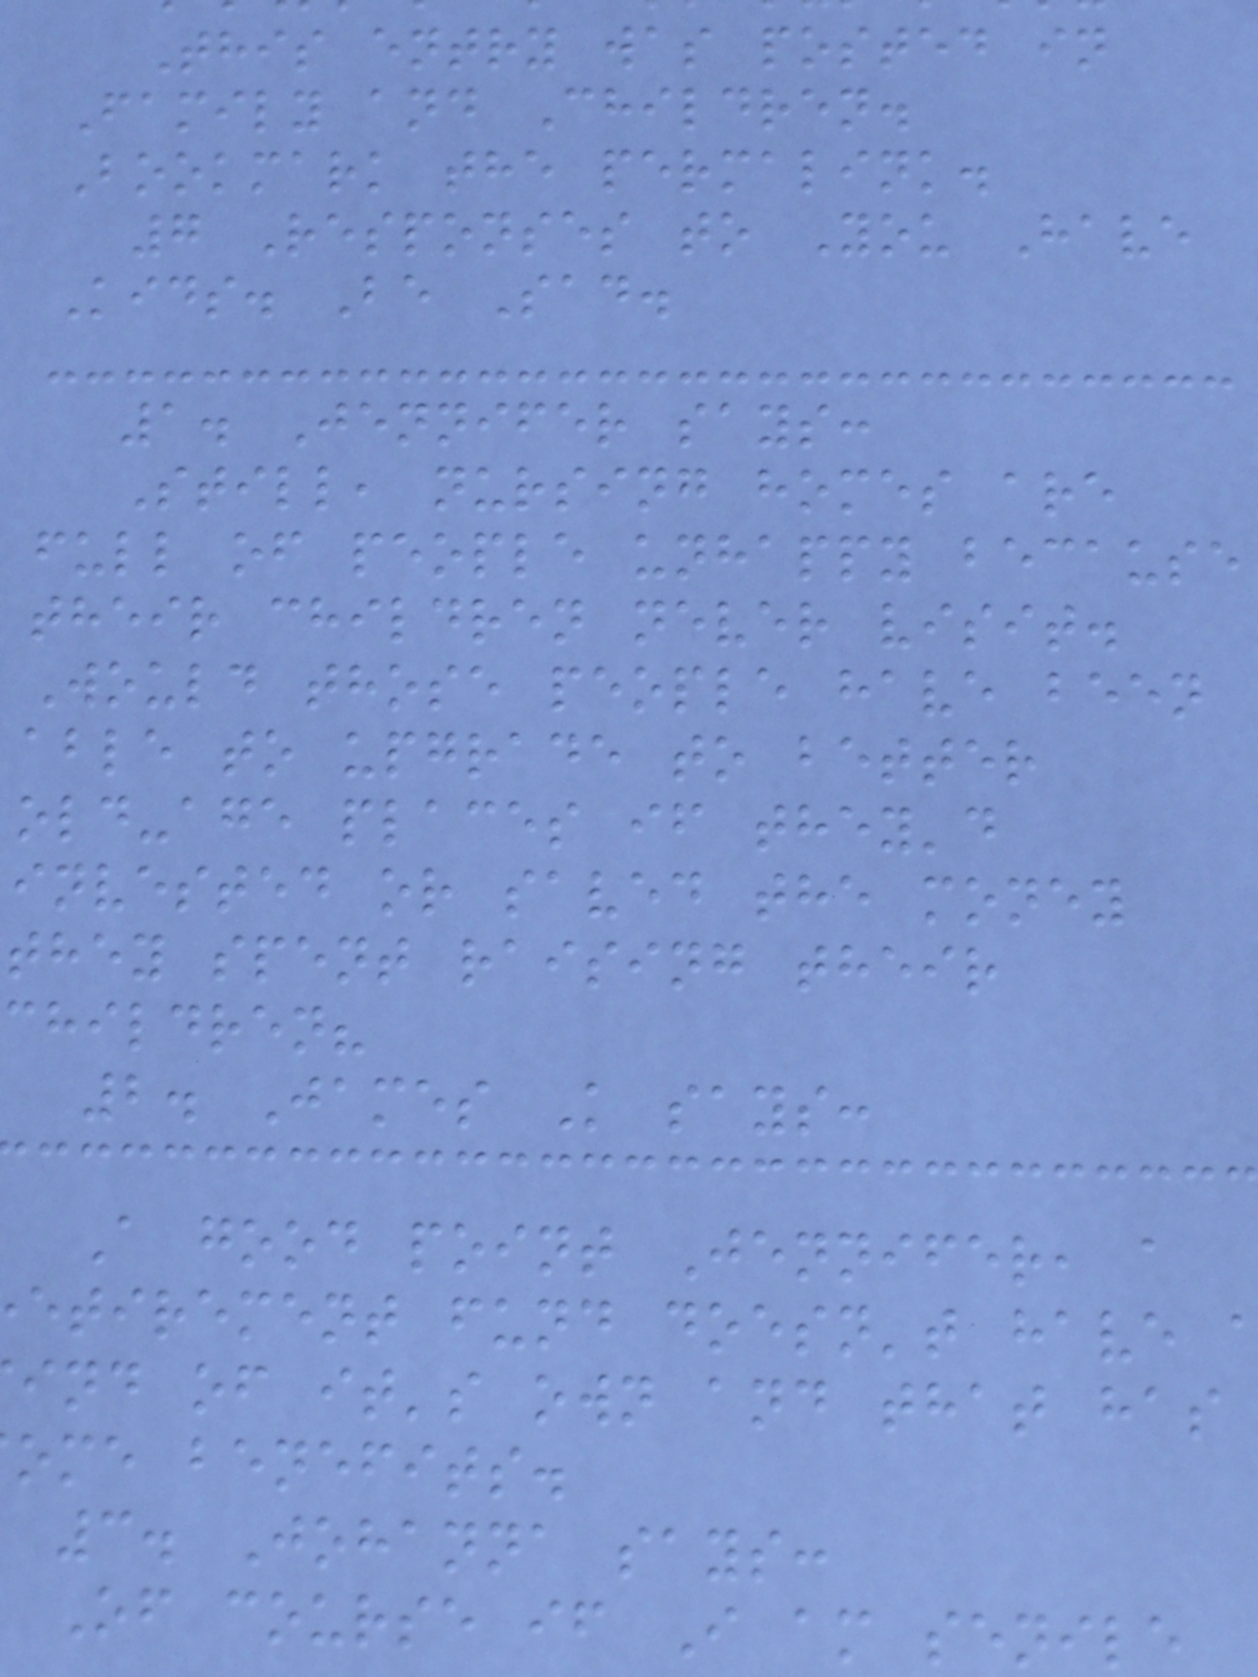This entry was posted in
Family and Children.
Bookmark the permalink.
7 Responses to You Have
Kids. Be Sad.
1. Jennifer says:
Still, nursing homes are
full of people unhappy because
their children never visit.
Would those people have been
able to upgrade to better
old-age places if they'd
invested or saved the money
they spent raising their
children?
2. James K says:
A good point Jennifer, a
etirement fund doesn't have
ind of it's own and that has
ome benefits.
3. Johanna says:
Of course if I am senile
